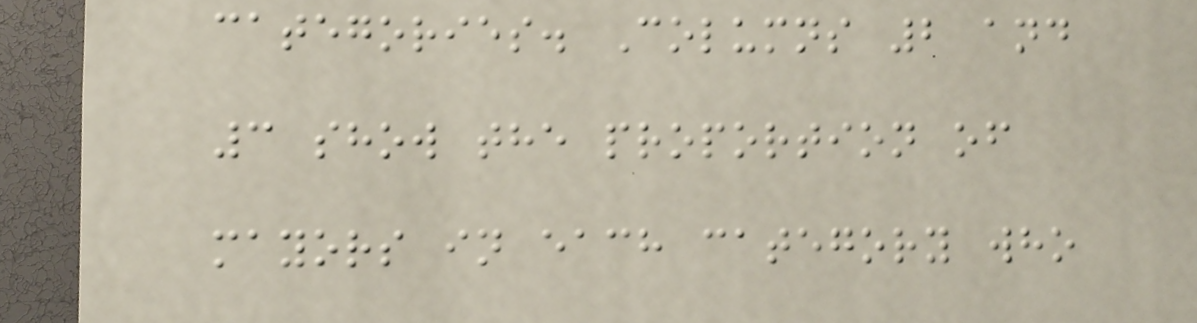categories. Columns 2 and
3 show the proportion of
mayors in each category who
